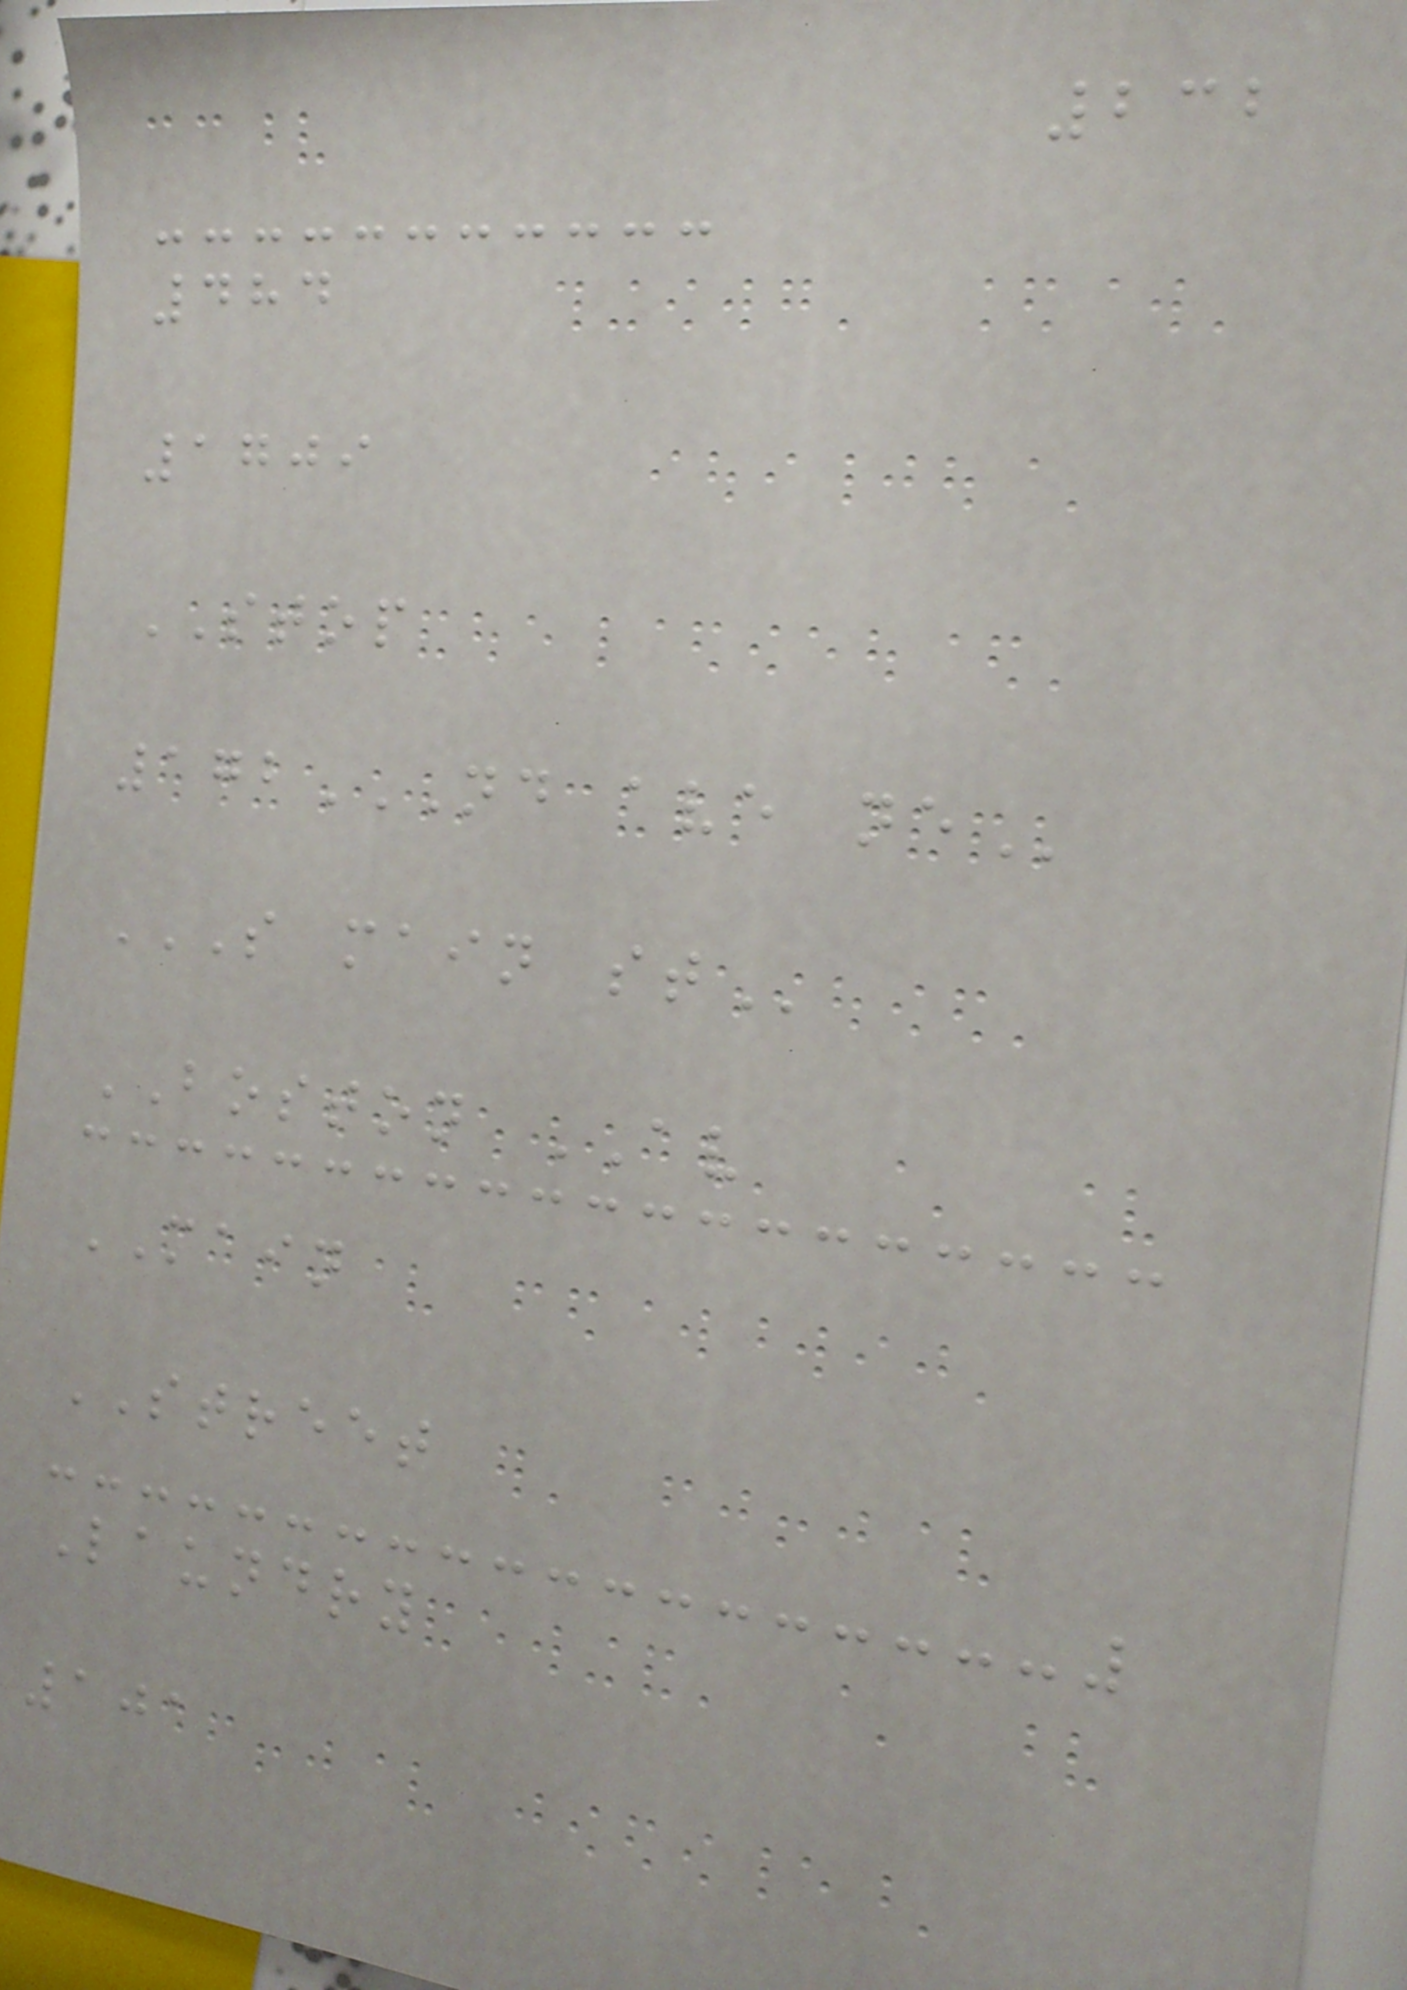232
484
1709
STOP
172ND AVE NE
S MAIN ST
BOSTON AV
MAIN
STREET
Laundry
101
